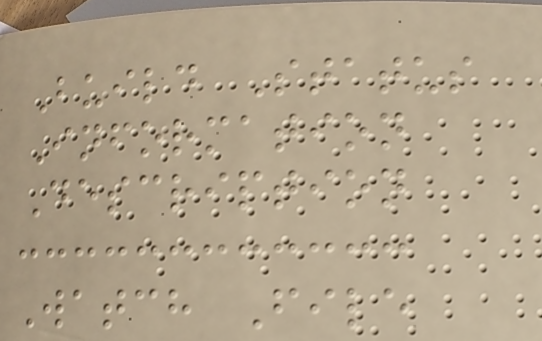Build Status
Information
Description
Watch File
